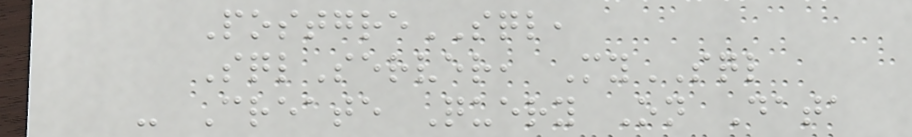PostgreSQL,
SqlServer, MySQL
- Create Query On Data
